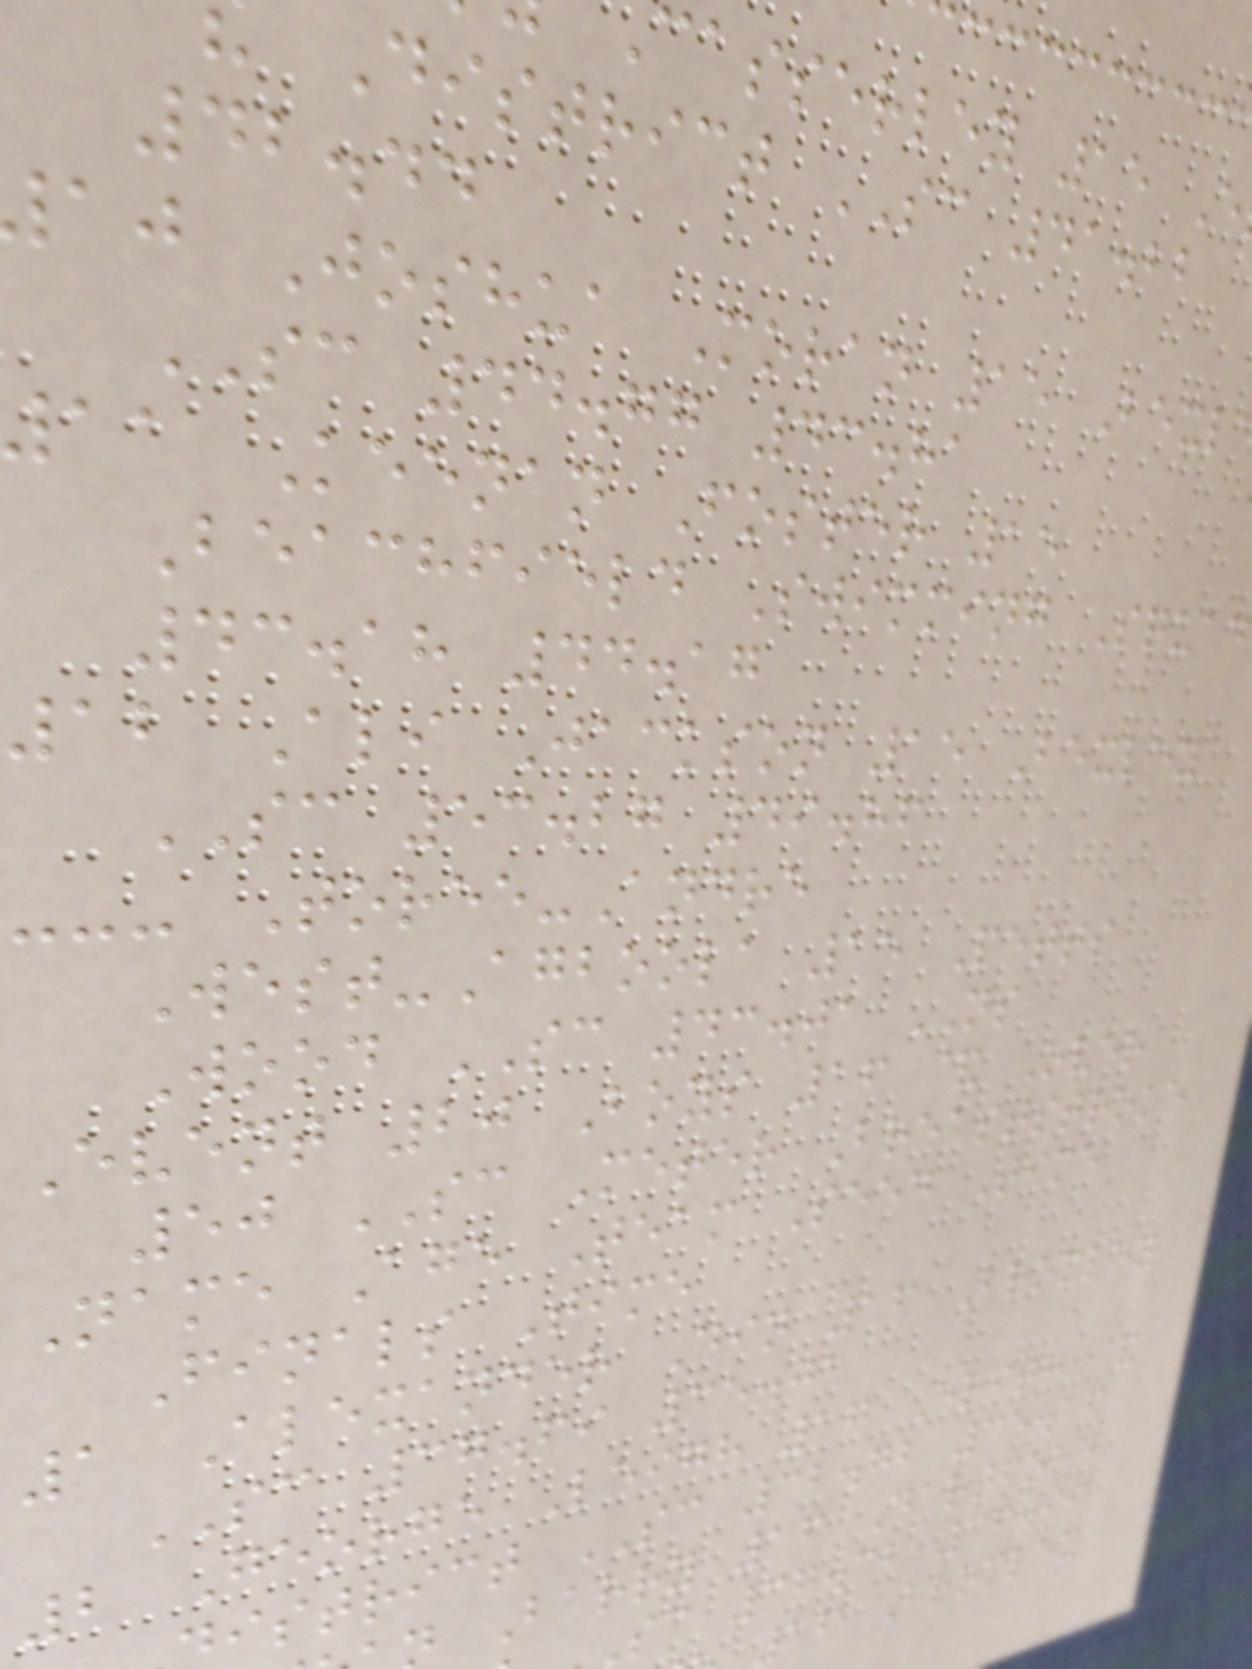casserley 15 E
District SC 41.22
42.44
aj Joshua Moran 15 Bexl
SC 44.77 43.81
aa Keenan Foster 15
Beachfield Swimming Squad
43.18 44.17
12 Ali Jackson 15 Bexley
SC 53.27 49.86
--- Toree-Andre
West-Agboola 15 Petts
Wood SC 43.01 NS
Event 20 Boys 16 & Over
50 SC Meter Breaststroke
Name Age Team Seed Time
Finals Time
1 Alexander Din 16 Bromley
SC 37.69 35.01
2 George Leigh 17 Erith &
istrict SC 32.72 35.16
Barry 16 Dartford
sc 37.32 36.99
16 Bromley
